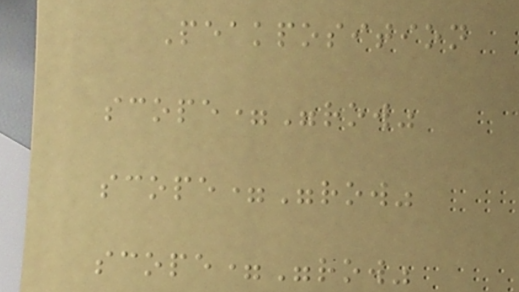Peakposition
scope="row"
scope="row"
scope="row"
